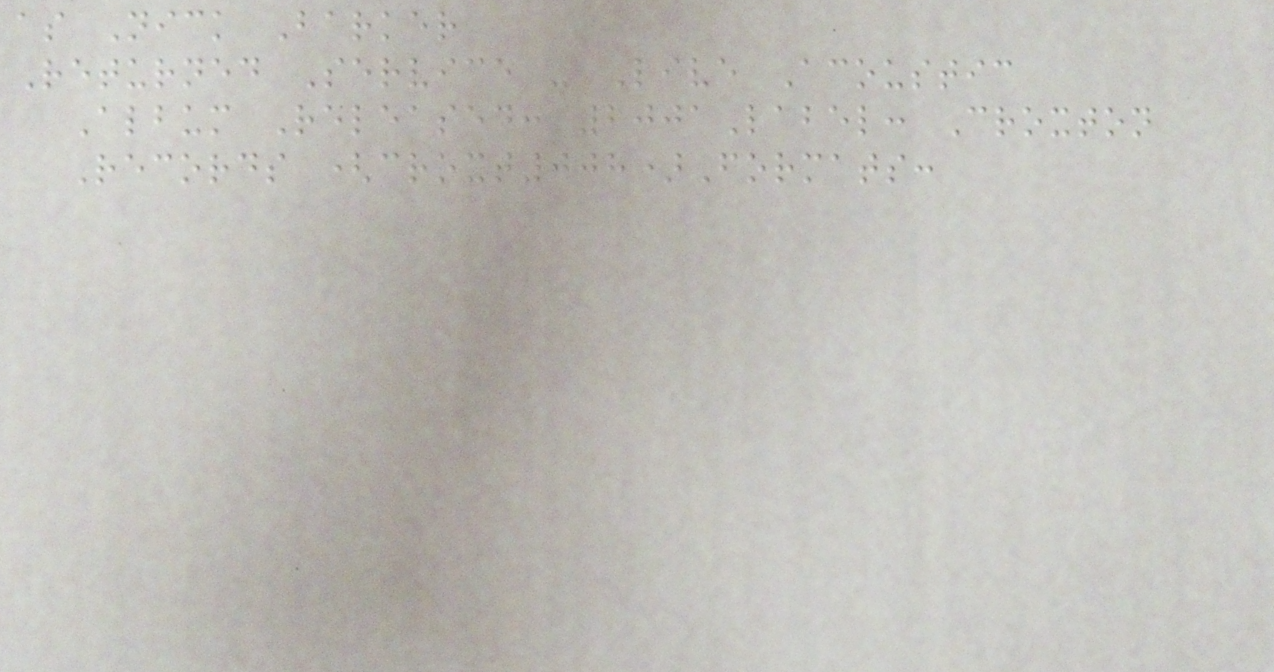as Nick Barker
Returned Service - Live Acoustic
Album Released: 2001Label: Croxton
Records (croxt008)Formats:
